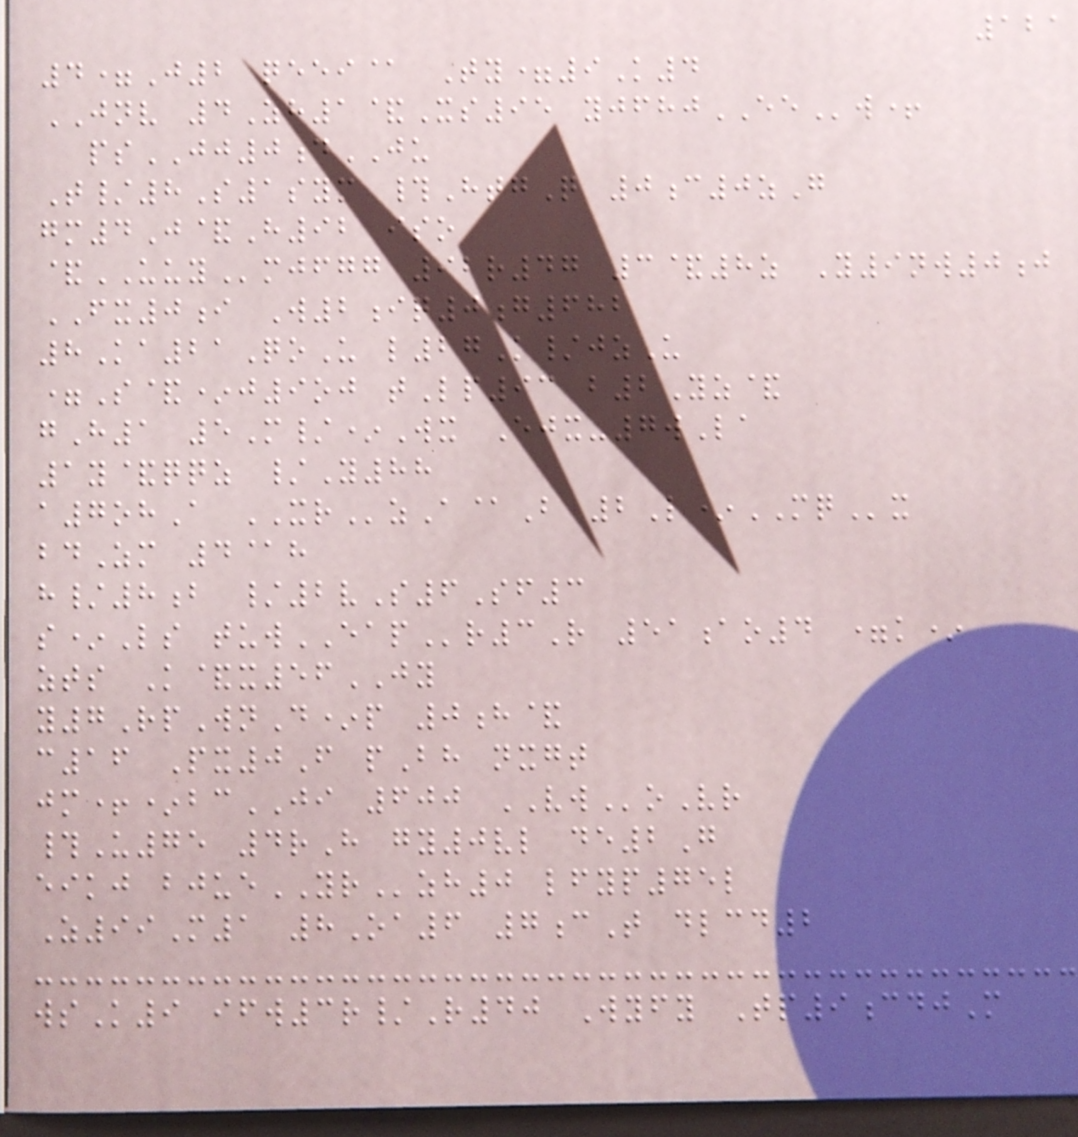121
4=J2 qeei@ Ty=9K4
JNV 4Zh1&Xs95 yjfhjEEw+
psJJ0dJU
T/8S1sym #HtgQ 0c0zG
gm4J&H92 iso
&UUYmjfgg 92r47 3&8z Y9nw0j
FX0i W2iq0g682
8Ka21QoU l27K/jzU
=S&*j9oj tLp93 b2Yz&
gH1 5M/*Wx Ejx-7wLa
1y&qqz /Y88
a7ohA XRzA@B 2L*MQx
bdZm 4@h
h/8b /2vS6Sf3
s*Ls tuwEAPr3R 51ao4 =k*
zts K&x56JY
y7RpWnD*p 0h&
c16 Px0F pBh nxgt
jm+*bcJI 600 VWoVr
#U75 4rH gy0vl de2G
eikj bjueYRzh0 lfyp75l
Z99M1 8Oa6 7cT dlcd2
wsK9 ifw3r/R40 Wyfy Tp9cdjM
